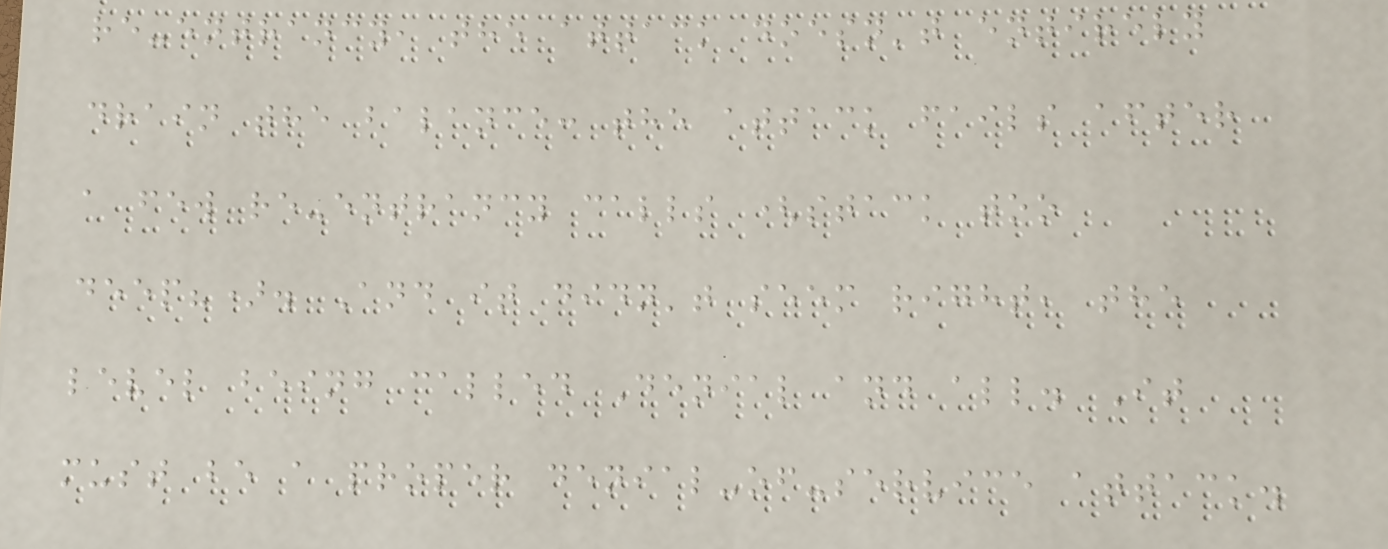re-entrancy, the attack doesn't entirely
drain the balance: the attack fails after
a few re-entrancy calls (stack too
deep?). And it didn't seem right, the
level being called Denial and all. It
must be a proper denial-of-service attack.
